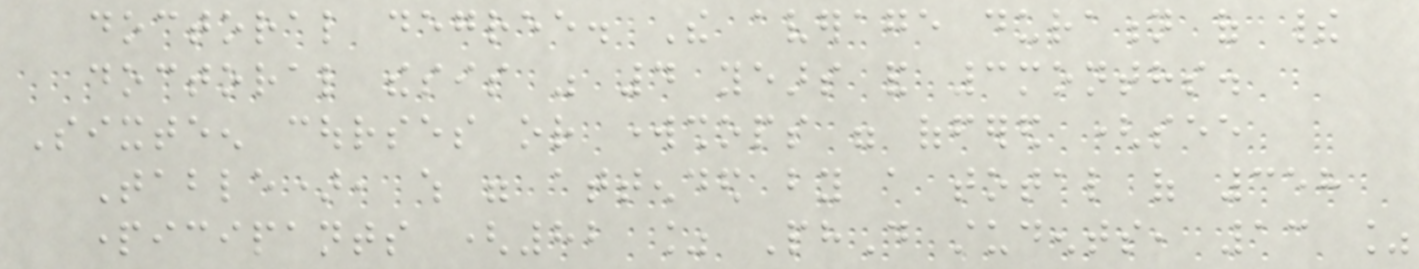doctoral degree. The average duration of their
doctoral thesis was 4 years and 3months.
Sixteen courses or workshops were offered (see
Table), which were attended by a total of 358
participants (82 % PhD students, 13 %
